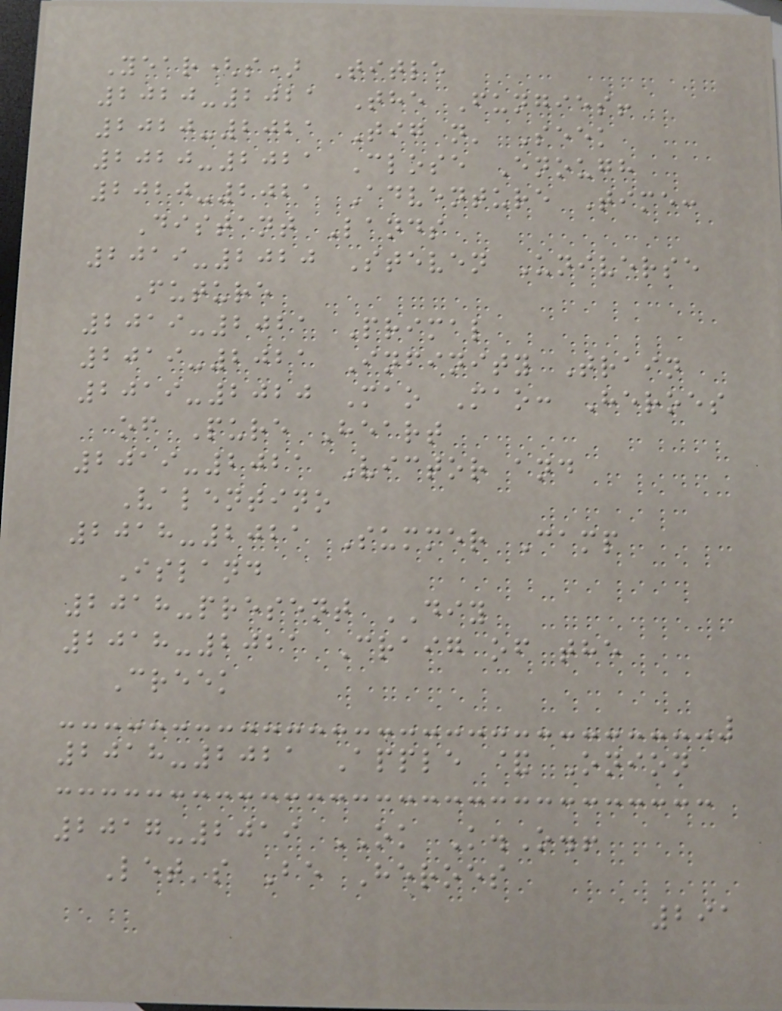Year(s) Title
2020-2021 The Fungies!
2020-2021 Tig n' Seek
2020-2021 Close Enough
2020-2021 Adventure Time:
Distant Lands
2019-2020 Steven Universe
Future
2019-2021 Primal
2019-2021 Infinity Train
2019-2020 Mao Mao: Heroes
of Pure Heart
2019-2021 Victor and
Valentino
2018-2021 Summer Camp
Island
2018-present DIY
2018-2021 Craig of the
Creek
2018-2021 Apple & Onion
2017-2019 OK K.O.!
Let's Be Heroes
291
